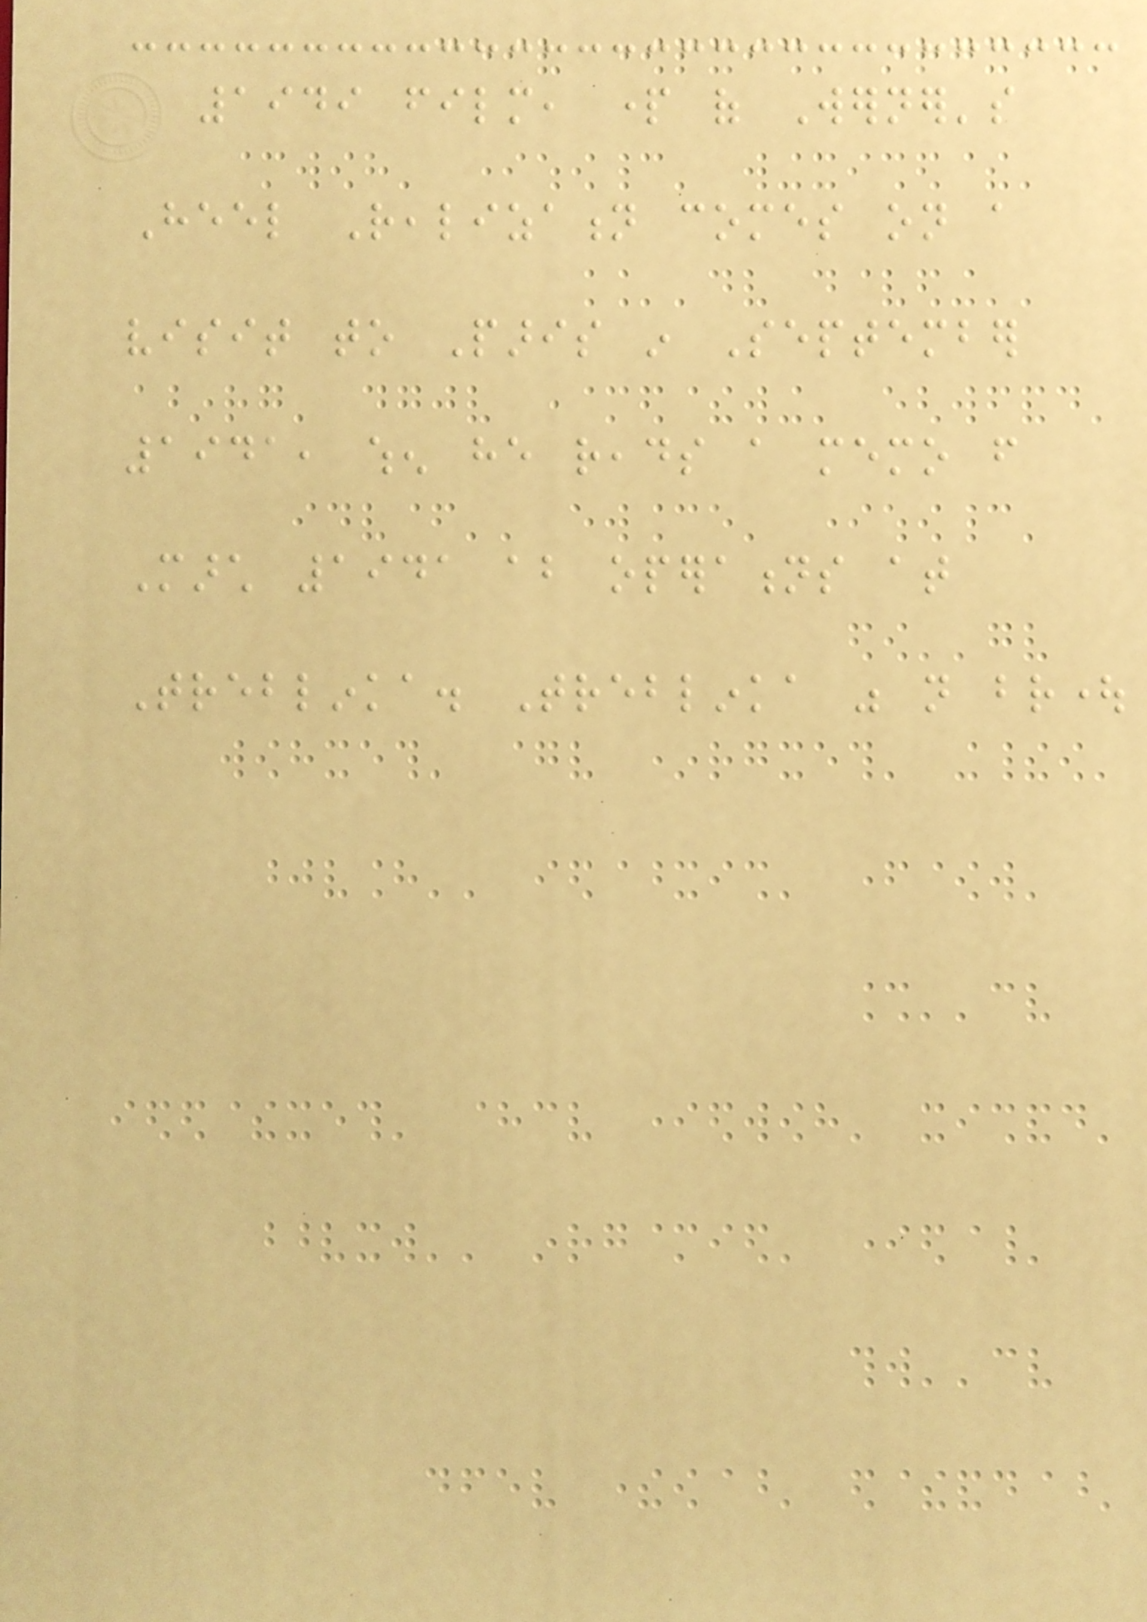1949 film, part of Werner's
Heel Realization comes on a
visit to Paris in September
1941, when he reads a memo from
March 1941 about operations at
Treblinka. Treblinka was not brought
